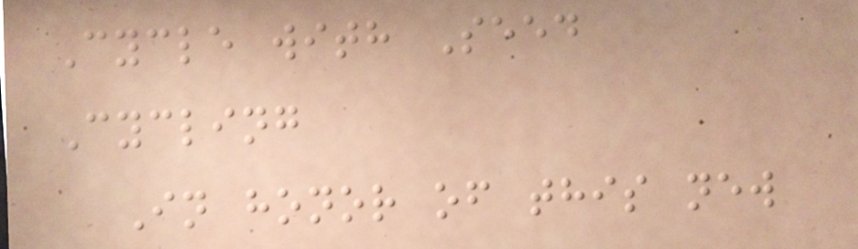Cycle with Seed
Cycling
In honor of this new
